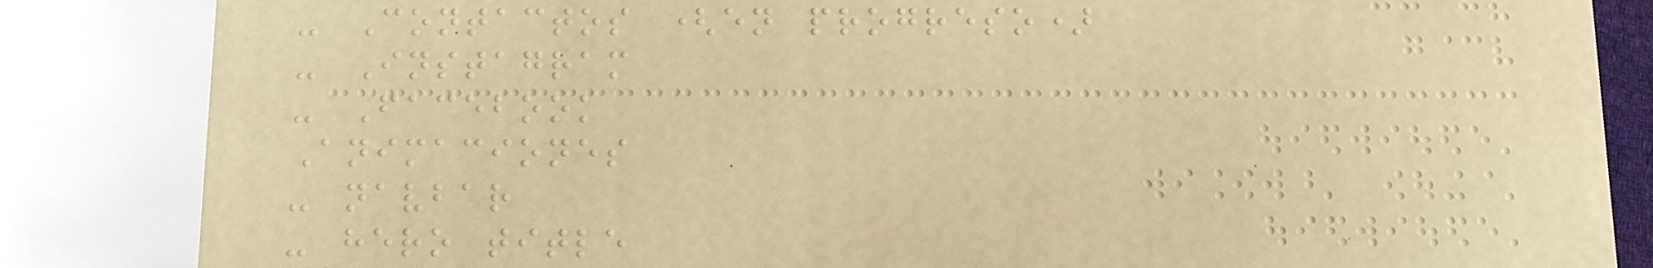- Contactos (en progreso)
- Instagram
- Facebook
Animaciones
- navbar
- hero title
